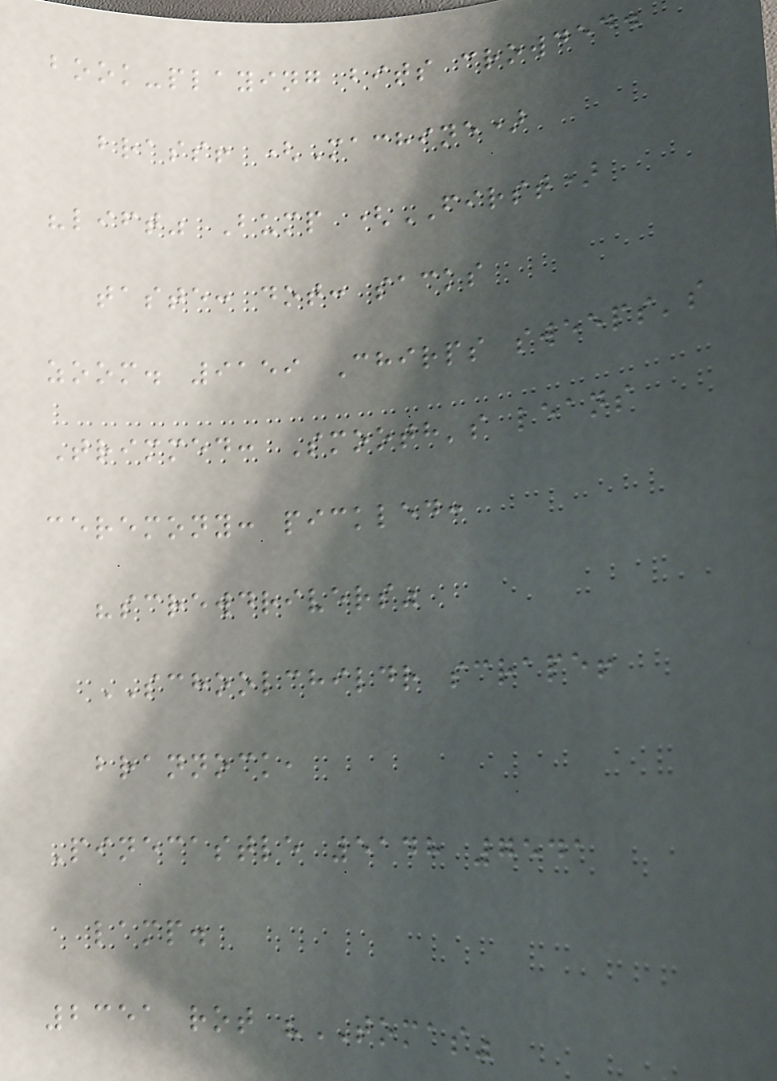book-playing bits crowded.
brass! (Machine)
"lift" Bump (FIRST)
taste: dot: sacks
zoom. 9159 Chirps sweeps's
Trimmed: Smooth's leans
ceremony: pickled:
"screwdrivers"
SCHOOLCHILDR scrape!
brannock,
Pinecastle 5148 7541
lamp.
2351 rot "TOMAS"
